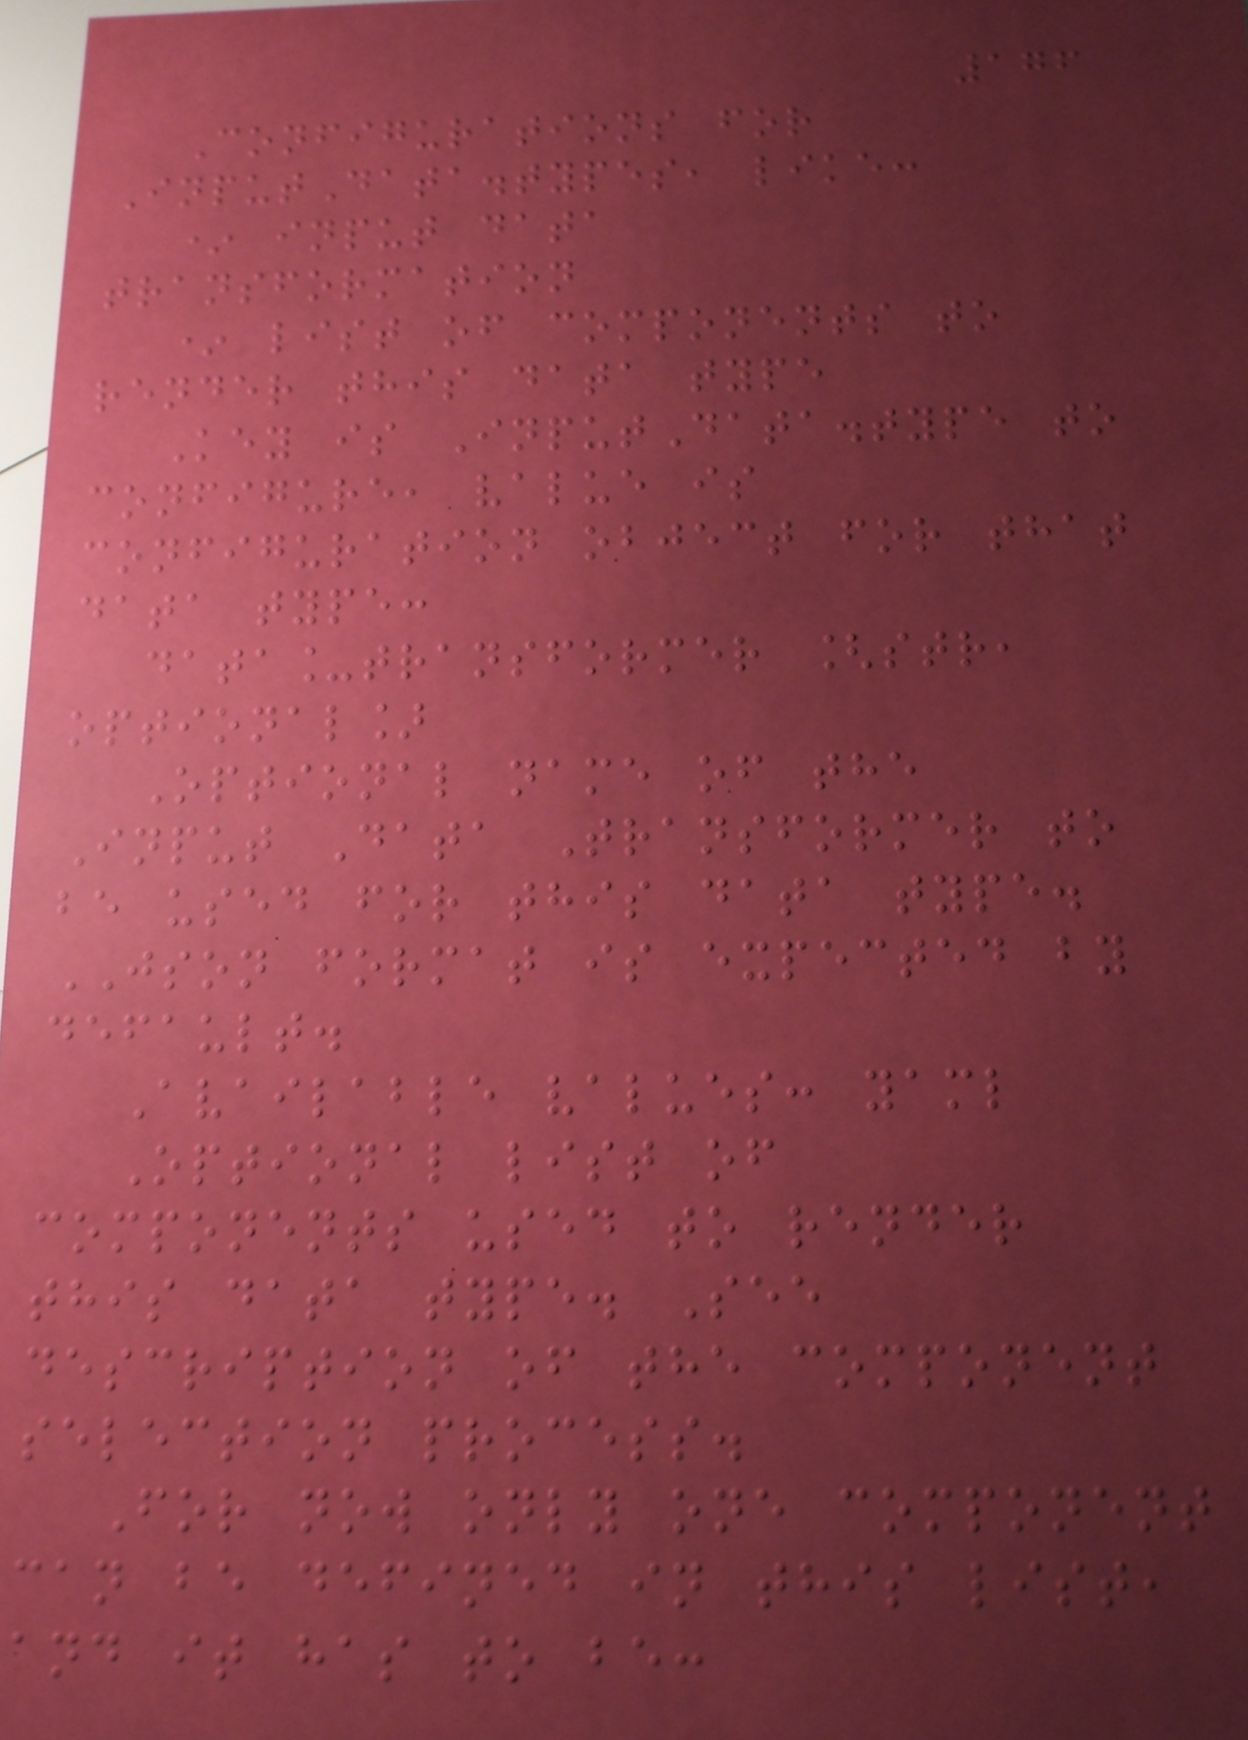176
Configurations for
InputData.types, like:
* input data
transformation
* list of components to
render this data type
Key is InputData.type to
configure, value is
configuration object for that
data type:
data_transformer [str,
optional]
Optional name of the
Input Data Transformer to
be used for this data type.
JSON format is expected by
default.
Available values: yaml
Optional list of
components used to render
this data type. See
description of the component
selection process.
For now only one component
can be defined in this list,
and it has to be:
